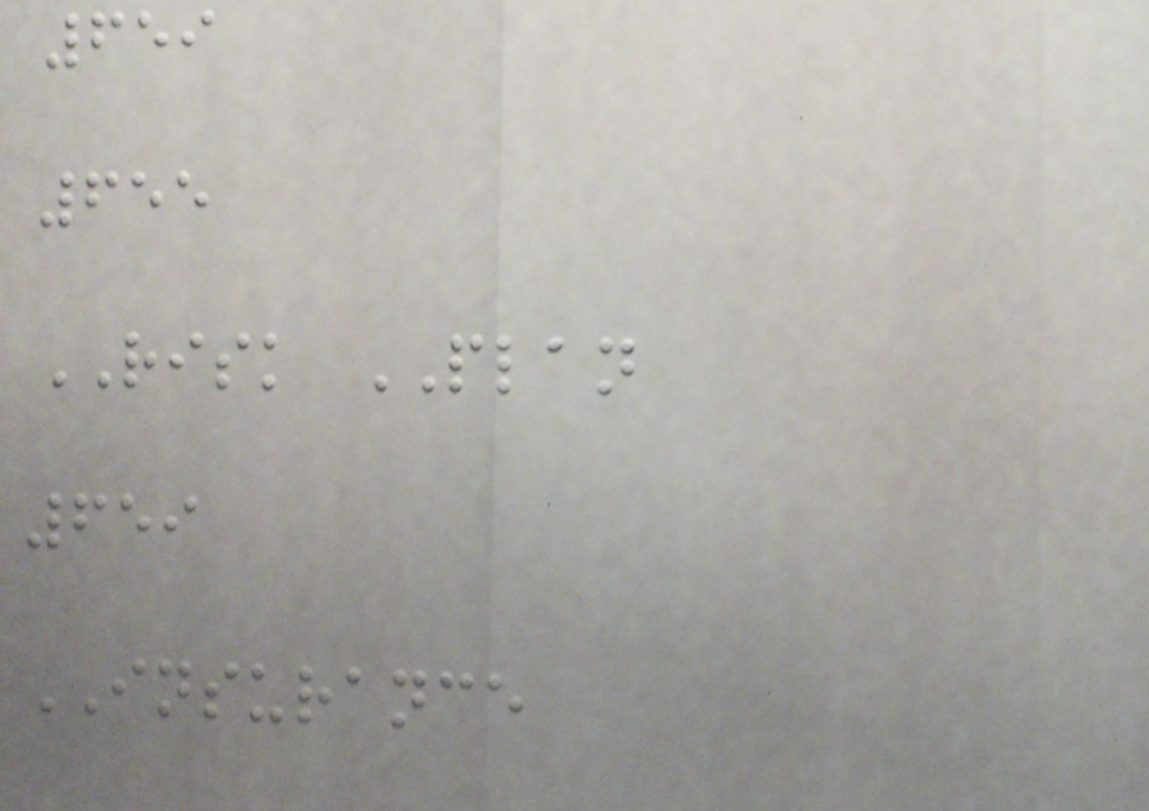659
655
RISK PLAN
659
INSURANCE
